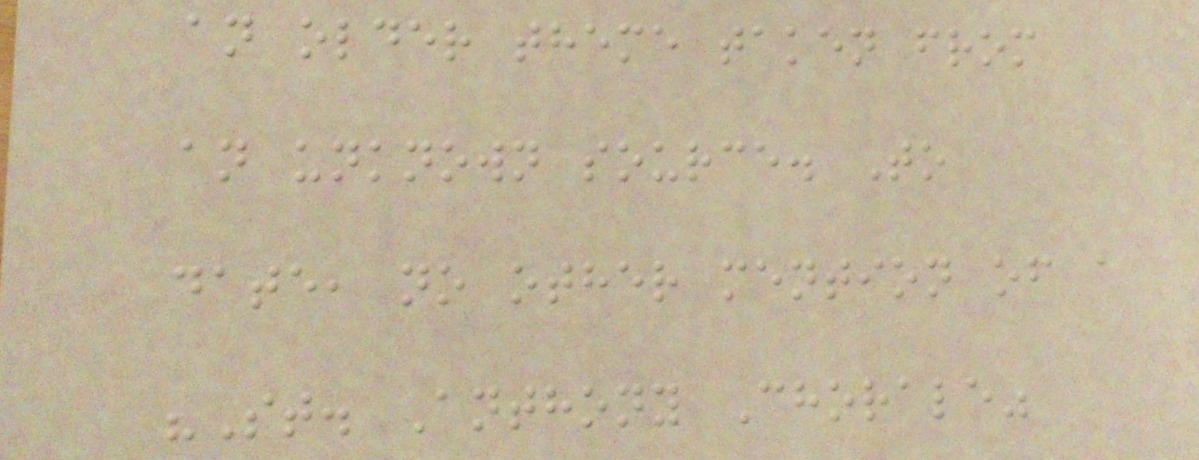an older theme taken from
an unknown source. To
date, no other mention of a
"St. Anthony Chorale"
